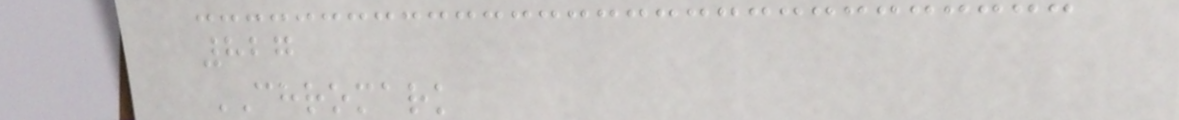827
CHROMARK
